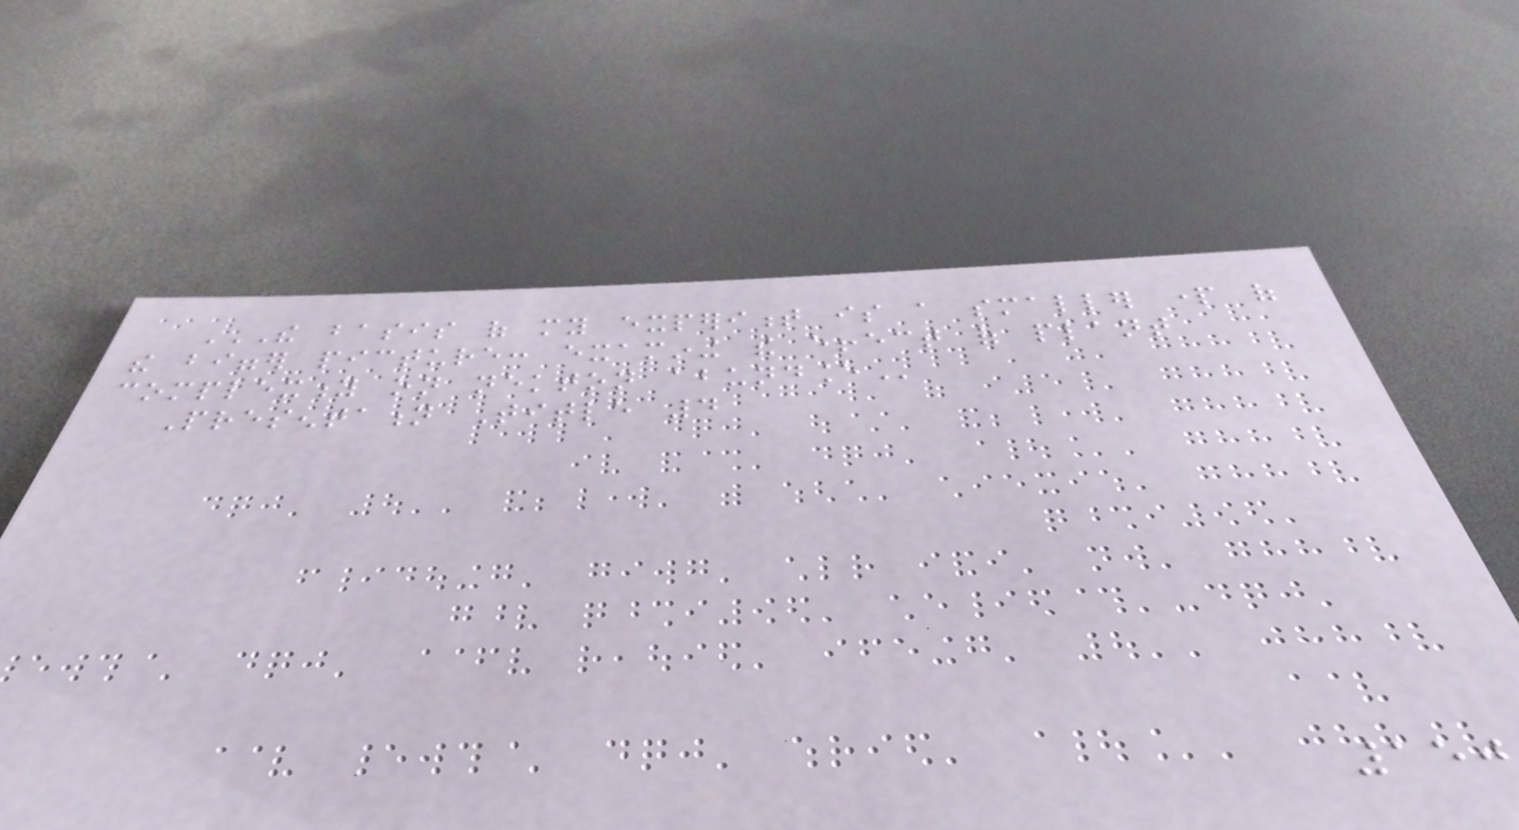THE BASIS OF MY EXPERIMENT IS A SMALLER PART OF
THE BIGGER PICTURE: EXAMINING THE EFFECT OF PLANT
COMPLEXITY ON NEKTON ABUNDANCE
Presentation Title 4
150
